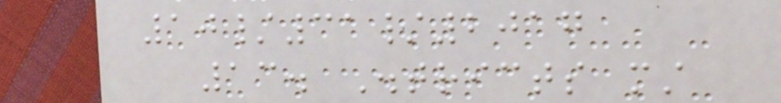10/31/2017
13. Districts must
